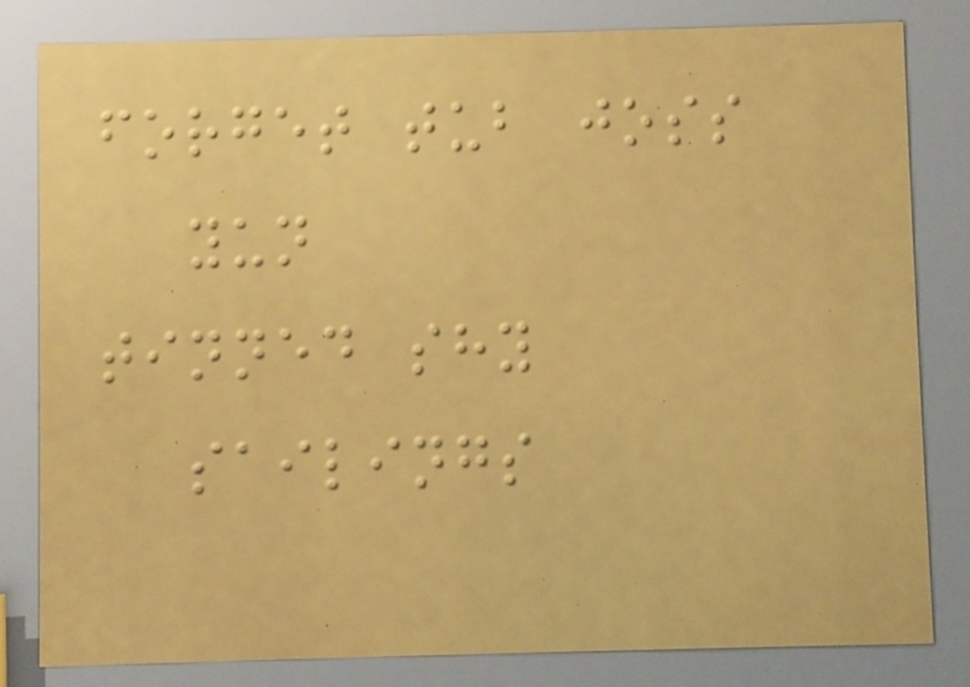forget tub joss
yun
tinned shy
sailings
